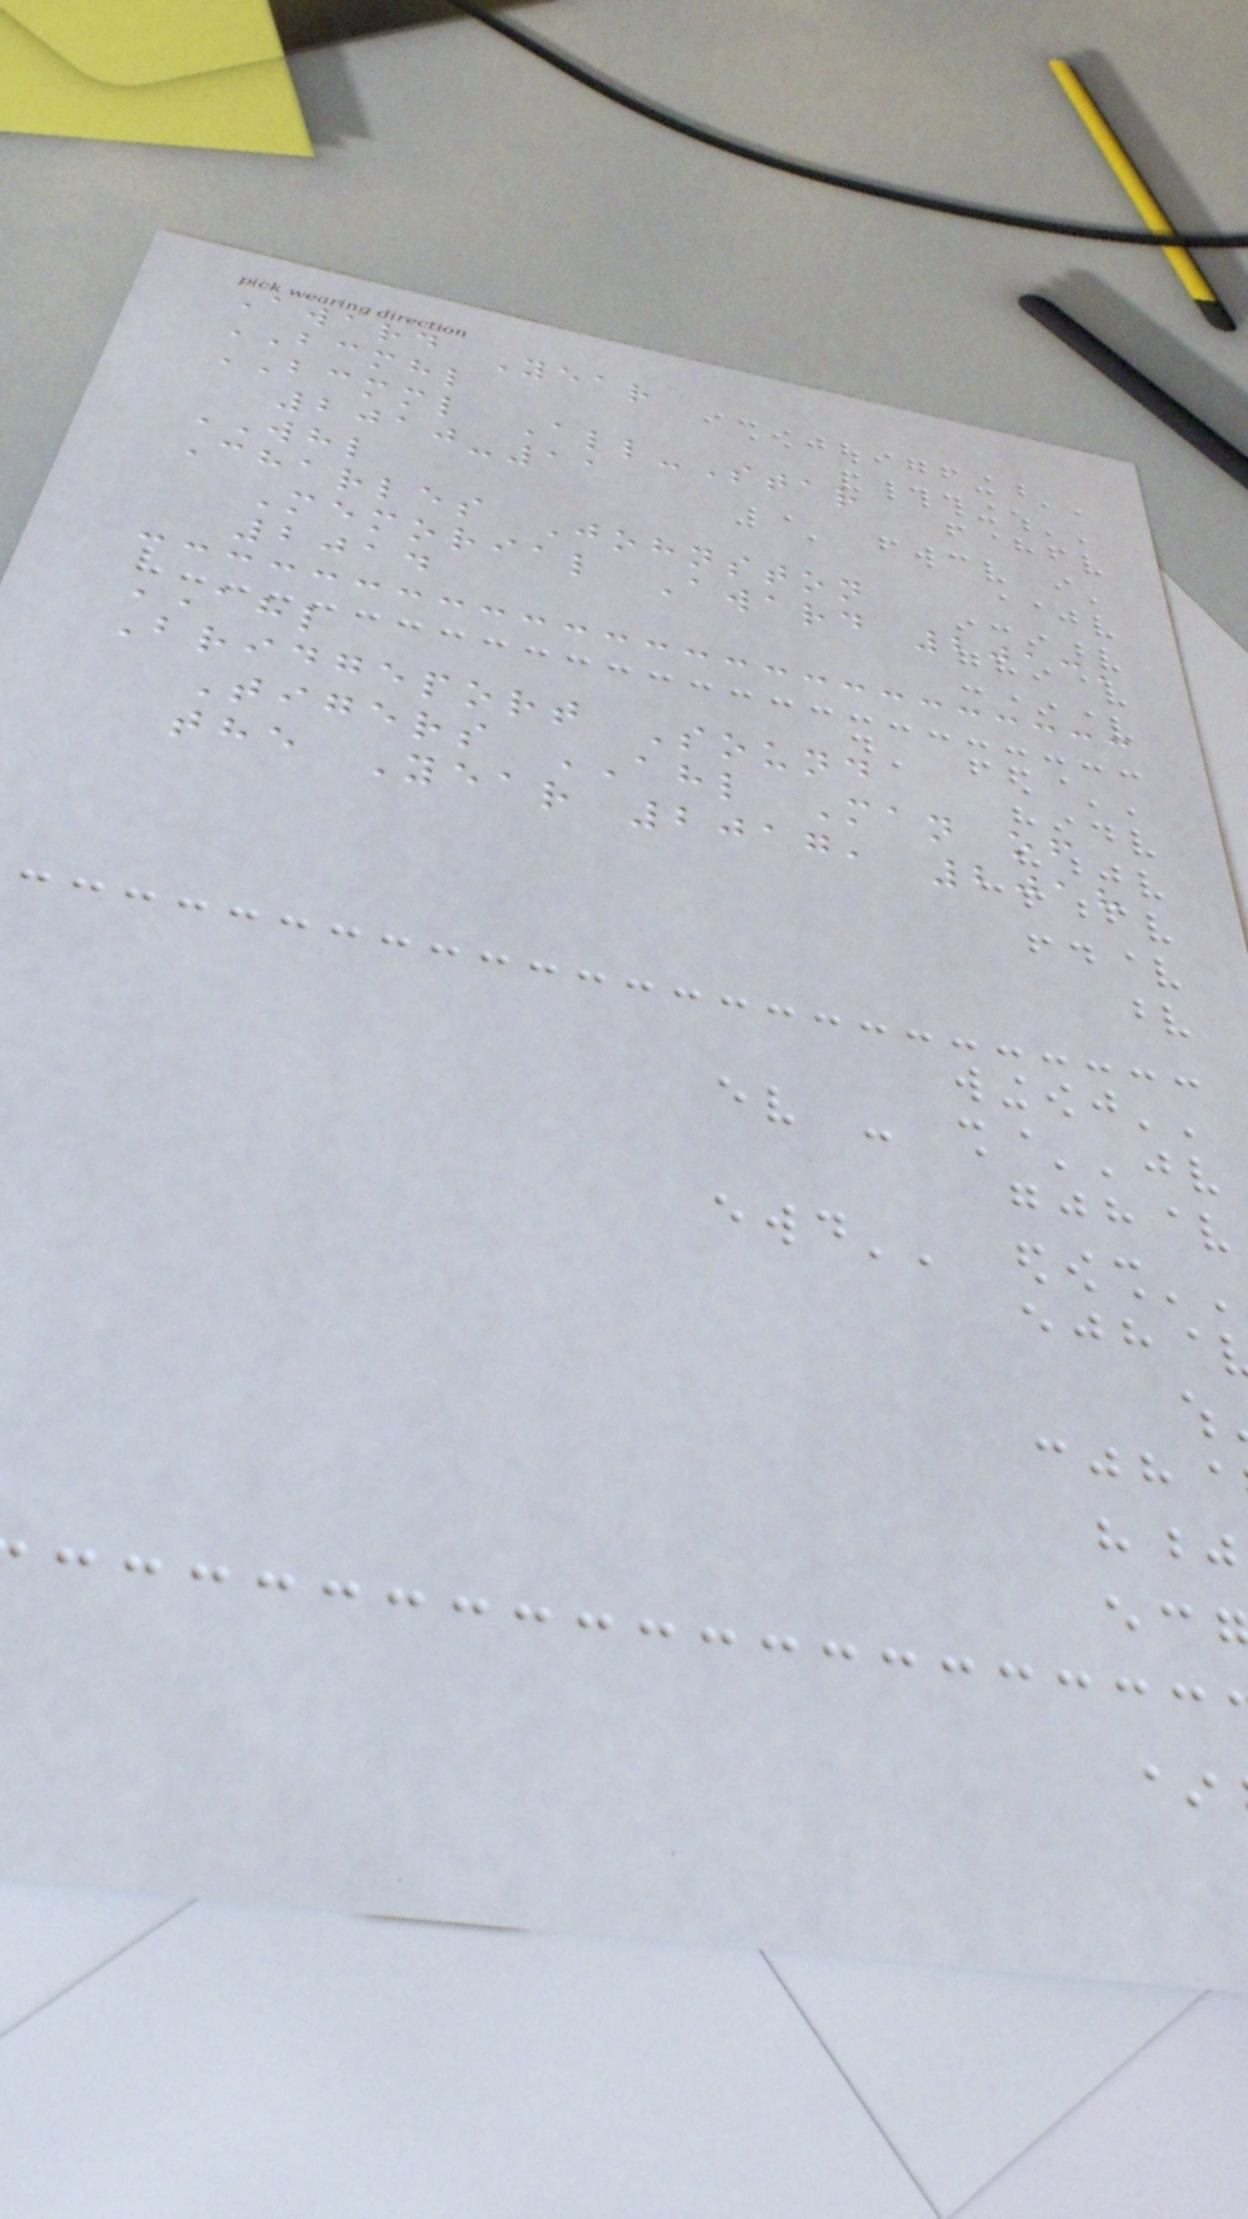Award Year
BCMHL
BCMML All-Star
2010-11
WHL
Charles Johnston
Memorial Award 2013,
2014
AHL
Bridgeport Sound
Tigers AHL Man of
the Year 2017, 2018
